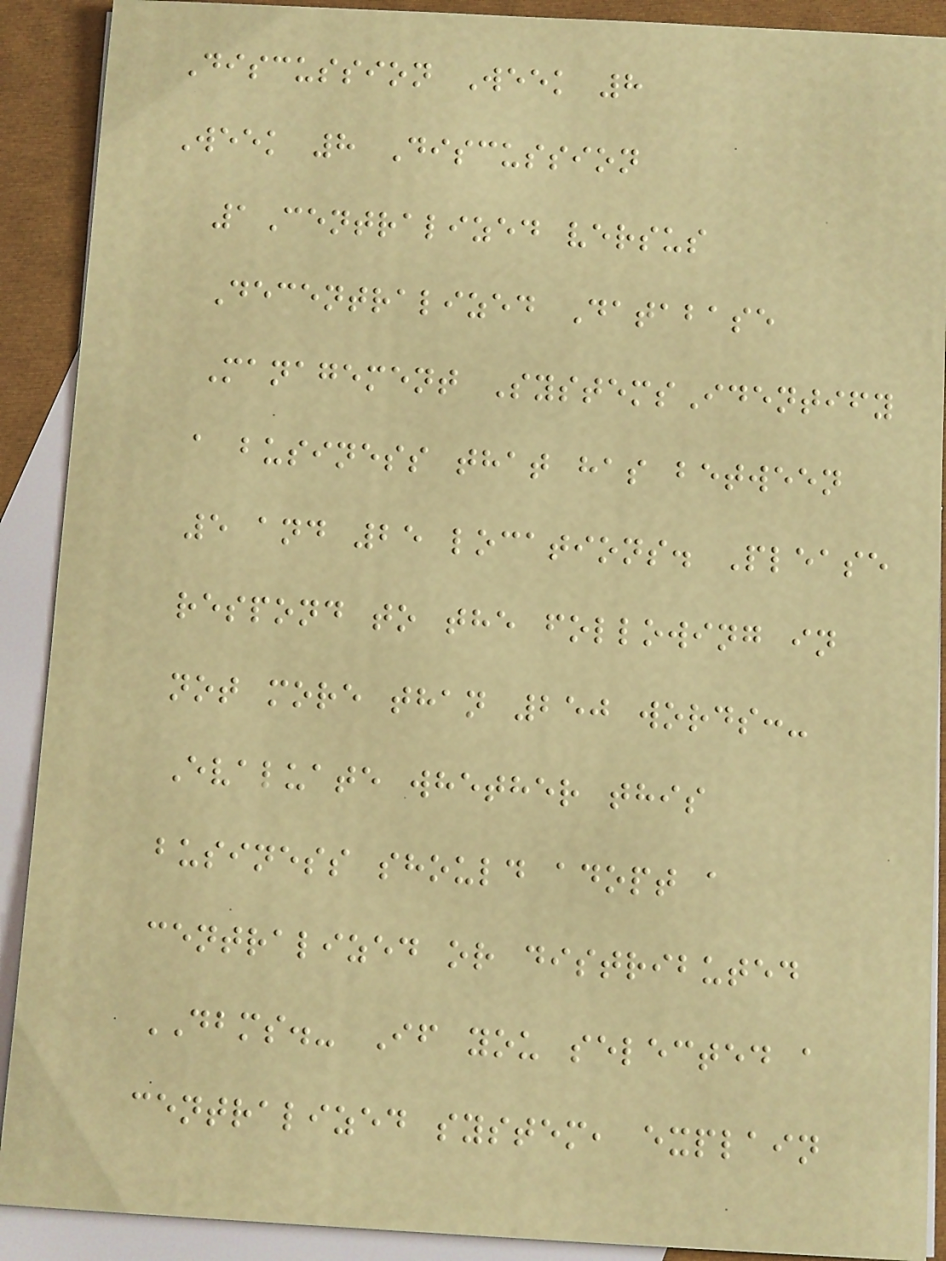Discussion Week 8
Week 8 Discussion
1Centralized versus
Decentralized Database
Management SystemsIdentify
a business that has between
5 and 25 locations. Please
respond to the following in
not more than 250 words:-
Evaluate whether this
business should adopt a
centralized or distributed
DBMS.- If you selected a
centralized system, explain
